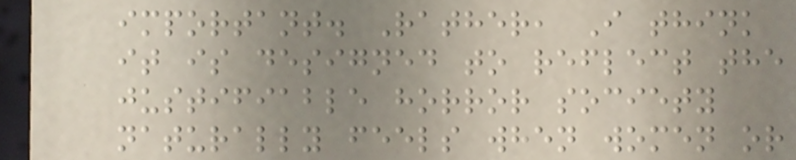important. Rather, I think
it is designed to reflect the
justifiable horror society
naturally feels when women or
